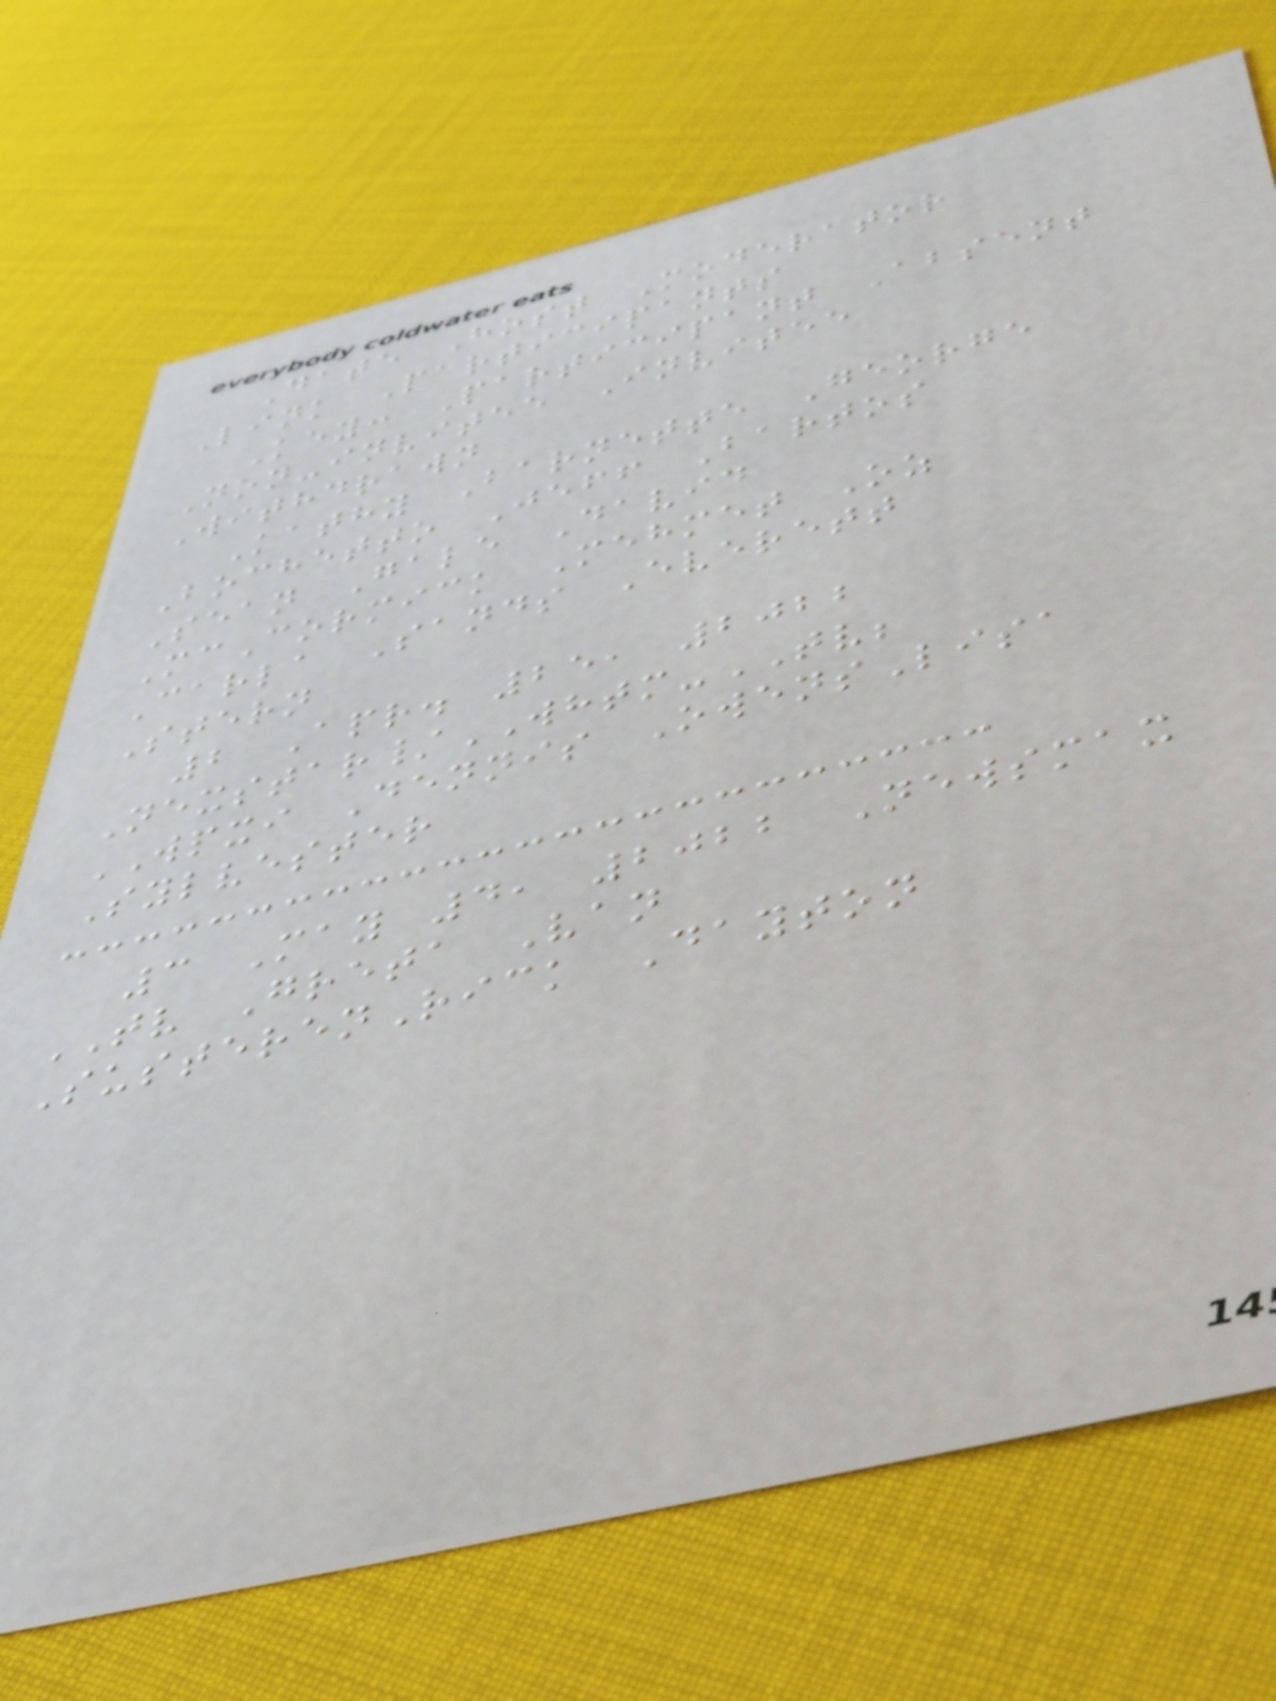Date Host Moderator
Link Participants
Key: Participant Absent
Non-invitee Invitee
Withdrawn
Kathy Barnette George
Bochetto Jeff Bartos
Sean Gale David
McCormick Mehmet Oz
Carla Sands Everett
Stern
2 Apr. 25, 2022
Nexstar/WHTM-TV;
WPXI Dennis OwensLisa
Sylvester
3 May 4, 2022 Newsmax
TV Greta Van
SusterenRick Dayton
